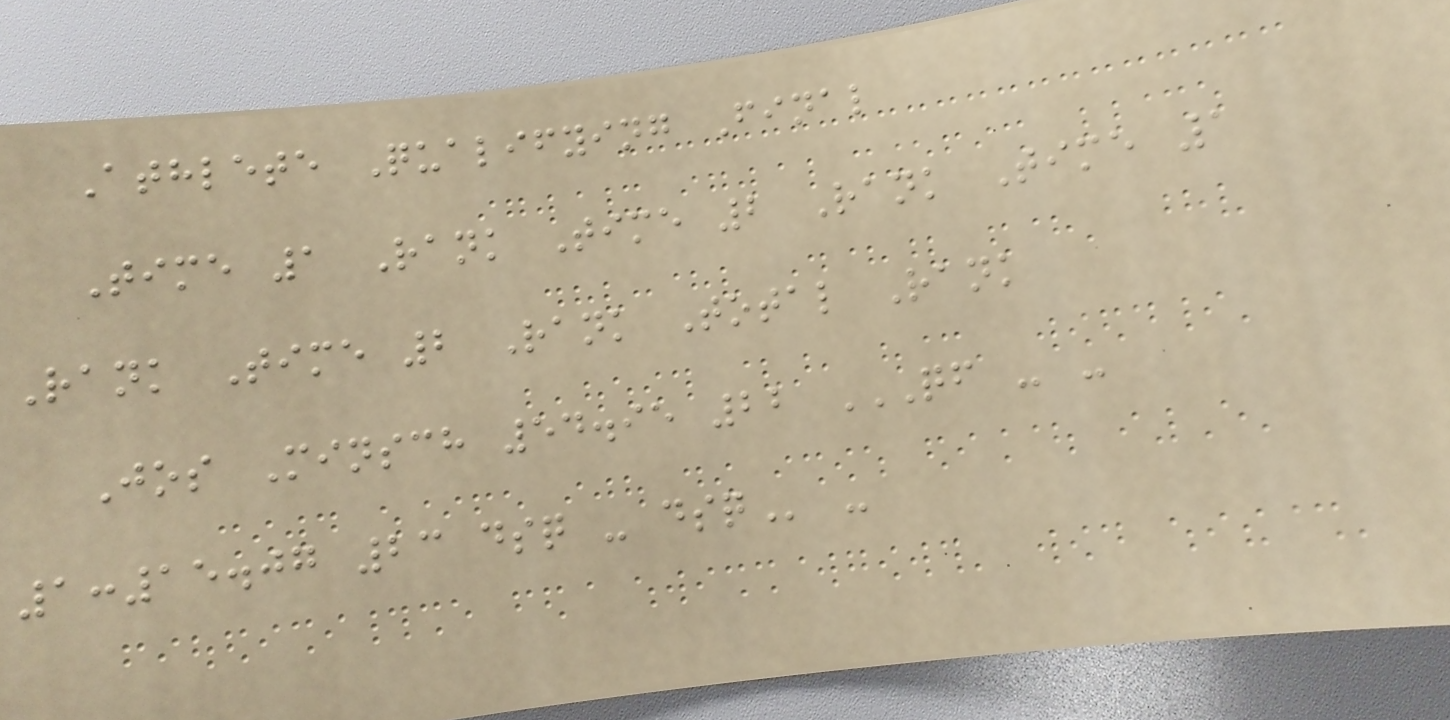Athlete Qualifying Final
Time 1 Rank Time 2 Rank Time 1
Rank Time 2 Rank Total Rank
Jos Minsch 54.95 22 QF - -
1:15.07 23 DSQ - DSQ -
